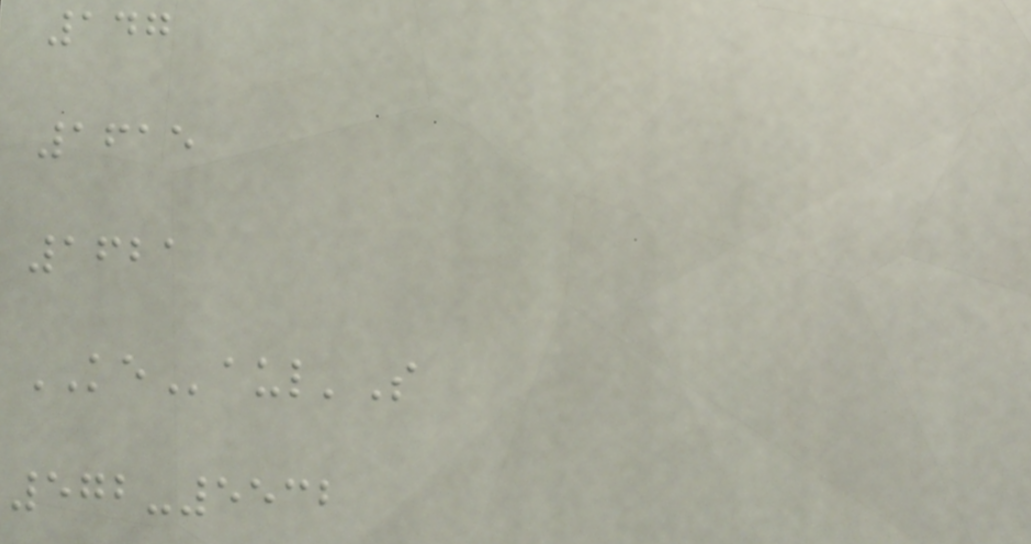147
1615
1621
KEaul'S
572-5532
